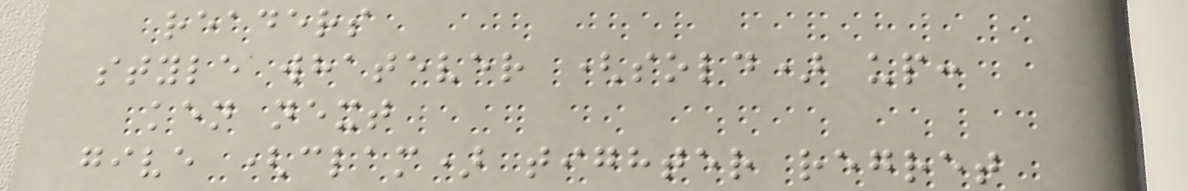readers
style whatever (sold) up:
ken next
give (clam) tighter regret
